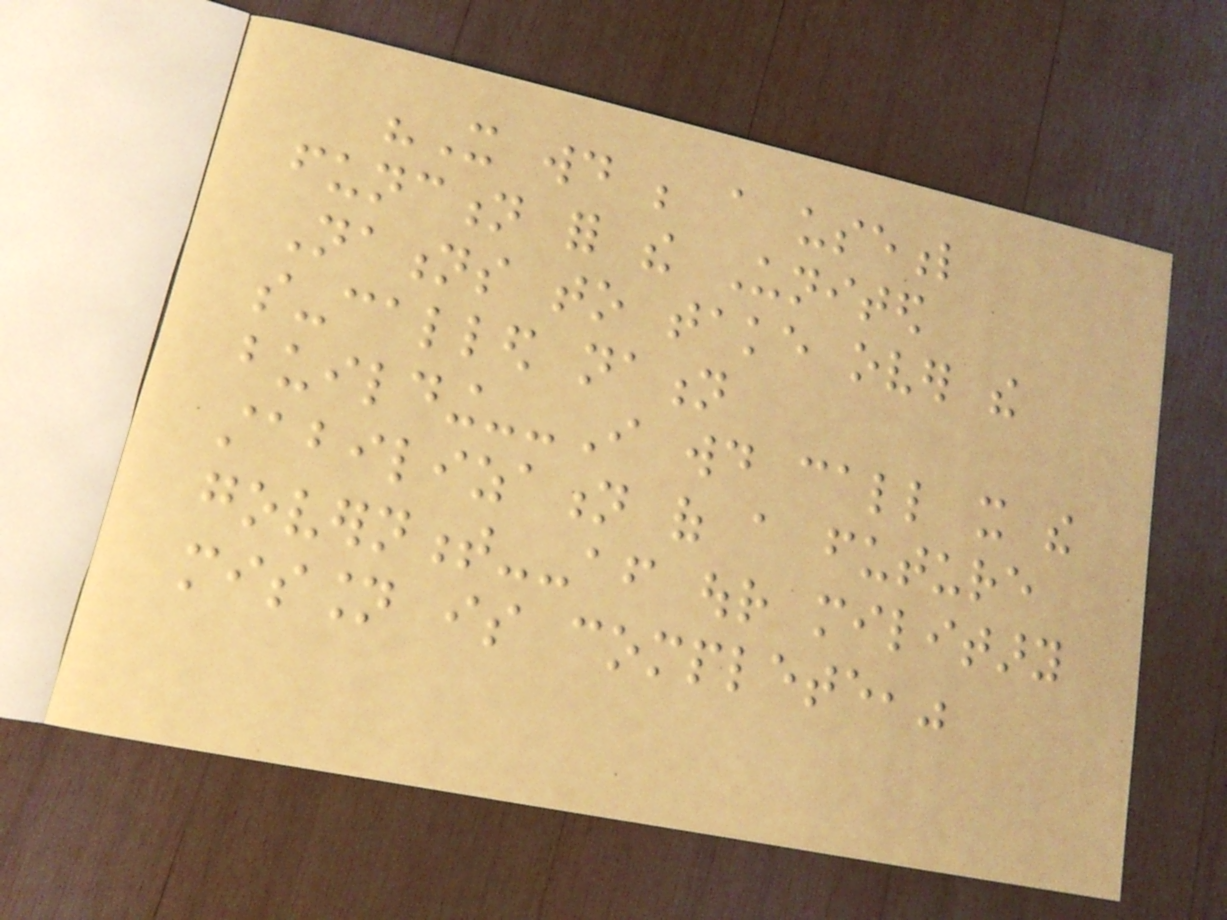"It would be a useful
function for the United
Nations to take over the
so-called nation
building--I would call it the
stabilization of a future
government--after our military
mission is complete,"
